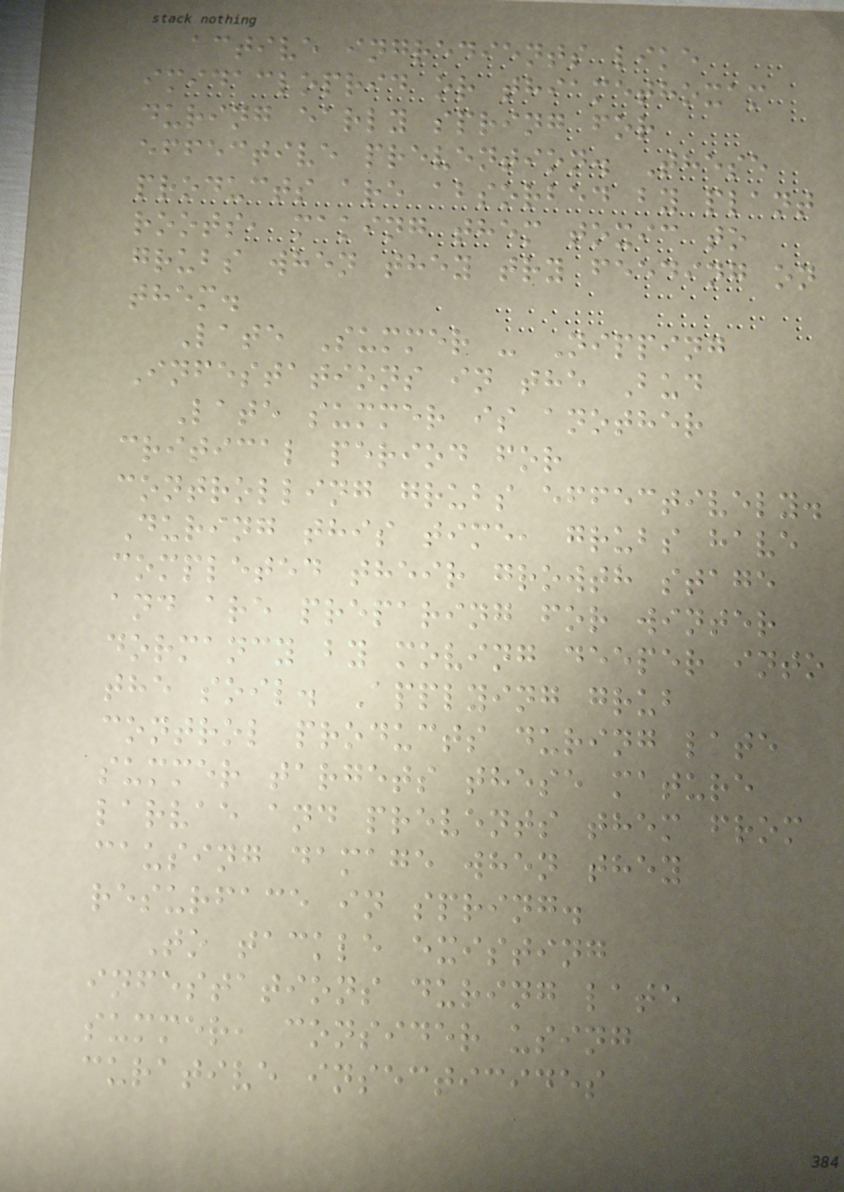active ingredients like
imidacloprid or thiamethoxam
during early spring for
effective prevention. These
products are absorbed by plant
roots, making them toxic to
grubs when they try feeding on
them.
Late Summer - Nipping
Infestations in the Bud
Late summer is another
critical period for
controlling grubs effectively.
During this time, grubs have
completed their growth stage
and are preparing for winter
dormancy by moving deeper into
the soil. Applying grub
control products during late
summer targets these mature
larvae and prevents them from
causing damage when they
resurface in spring.
To tackle existing
infestations during late
summer, consider using
curative insecticides
